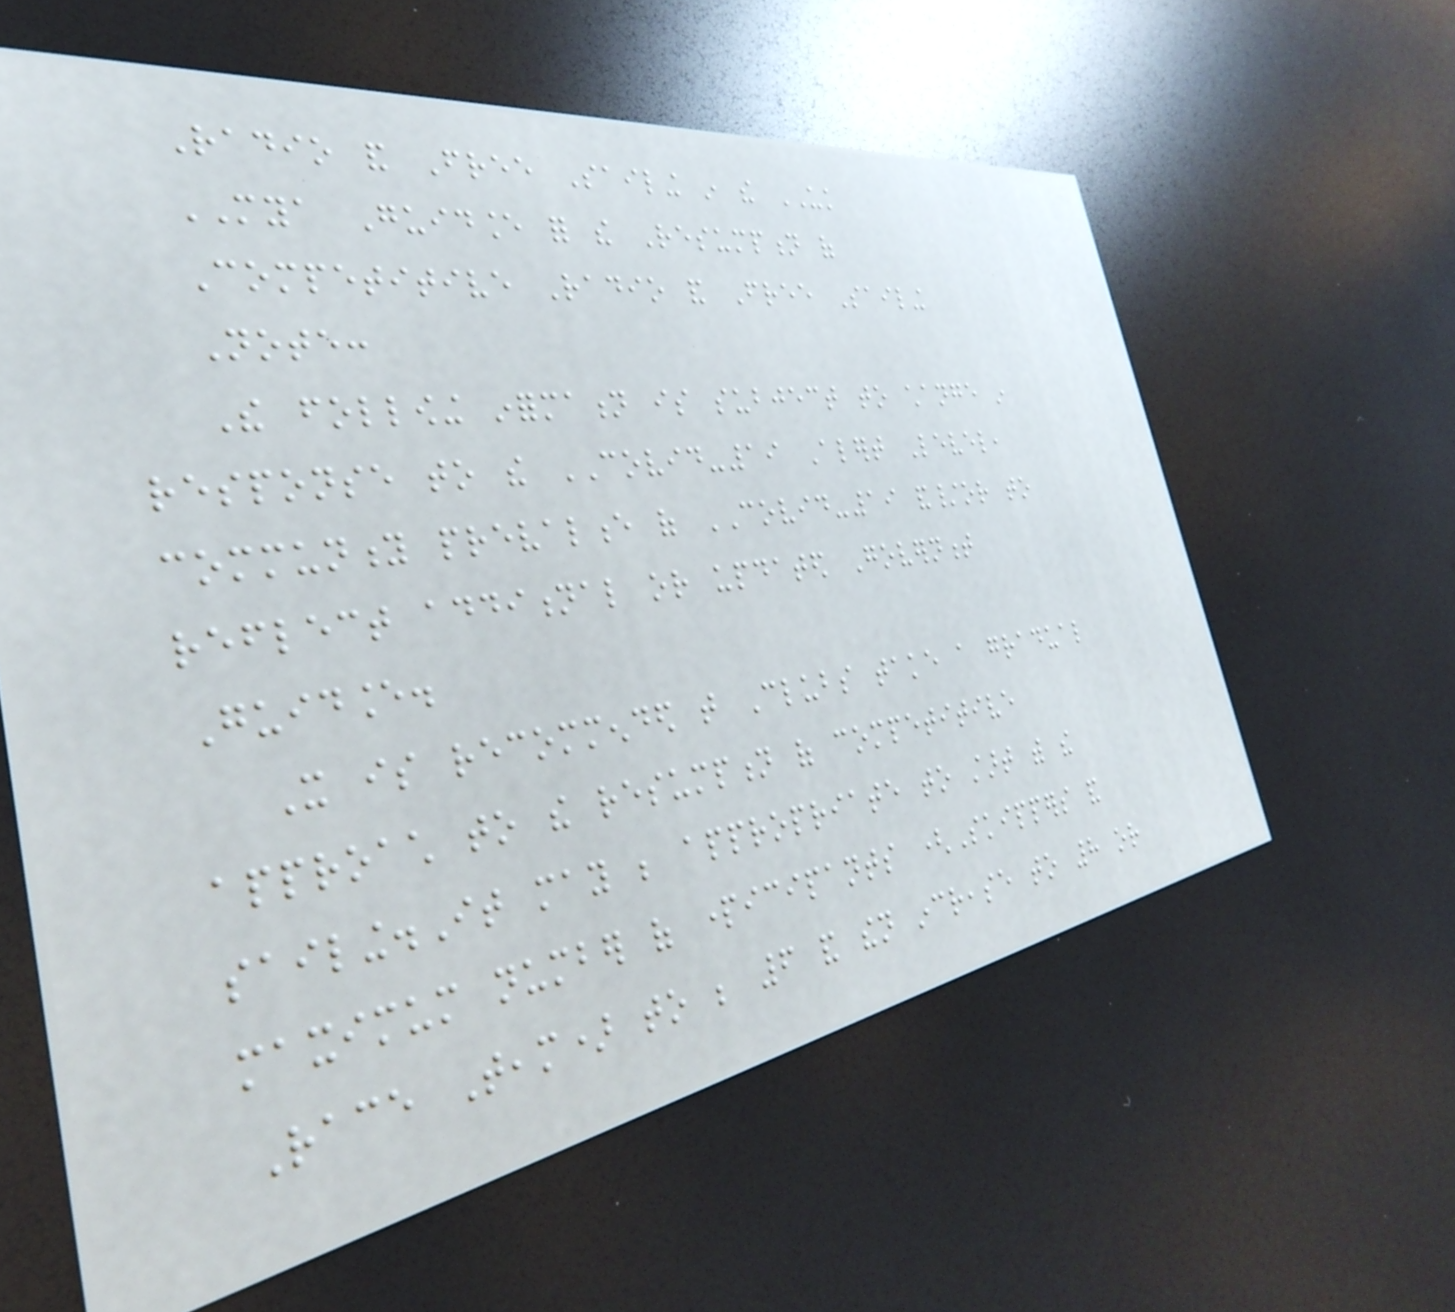Radio and Free Sailing in the UK
MYA Guidance for the Resumption of
Competitive Radio and Free Sailing
Note:
The following information is subject to change in
response to the COVID-19 Alert Level,
community prevalence of COVID-19 and/or to
reflect additional or updated Government
Guidance.
It is recommended that Clubs take a gradual
approach to the resumption of competitive
sailing.It may be appropriate to start with the
maximum number of participants (Skippers and
Race Team) to be 6 and then increase to 8 or
